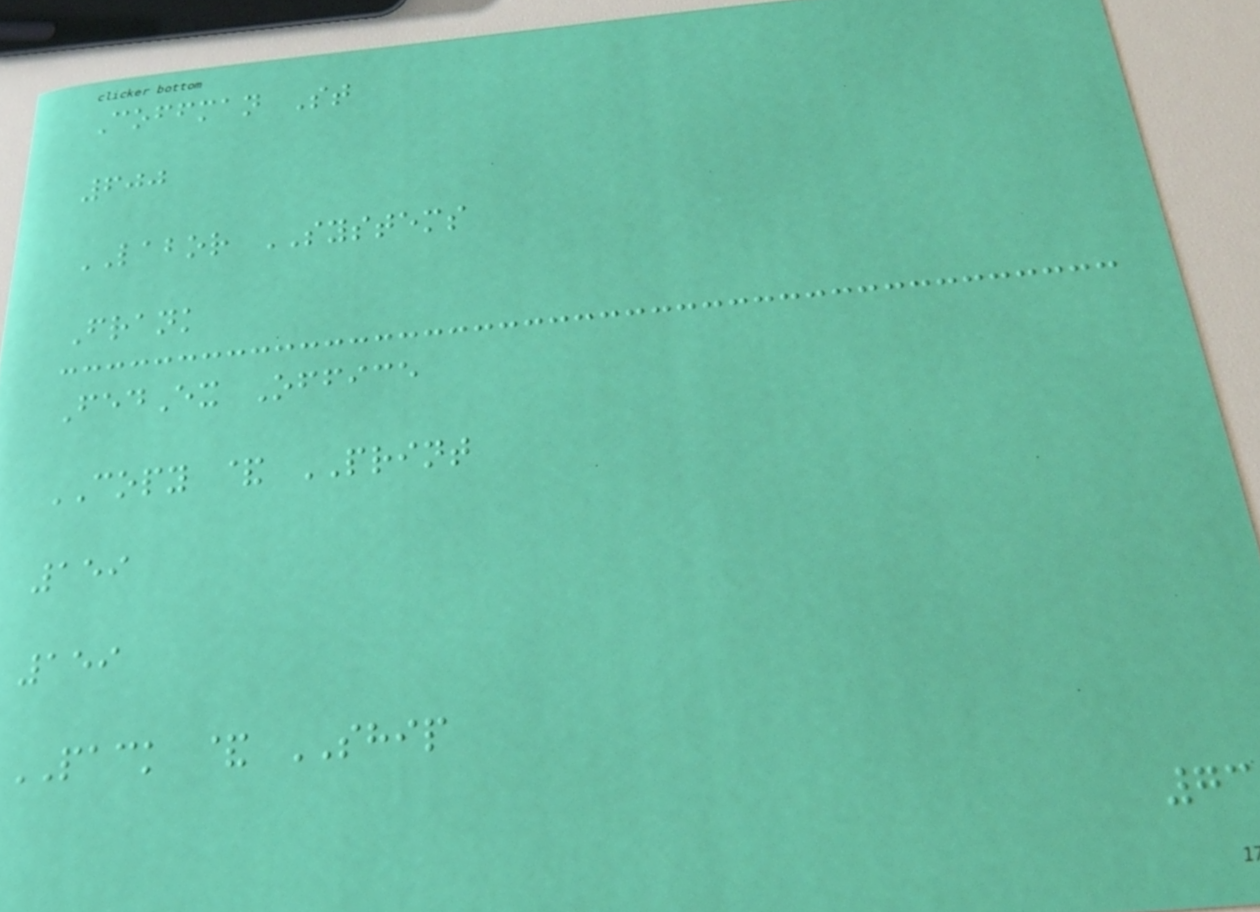Coffman St
600
LABOR SYSTEMS
Frank
FedEx Office
COPY & PRINT
159
159
PACK & SHIP
73
